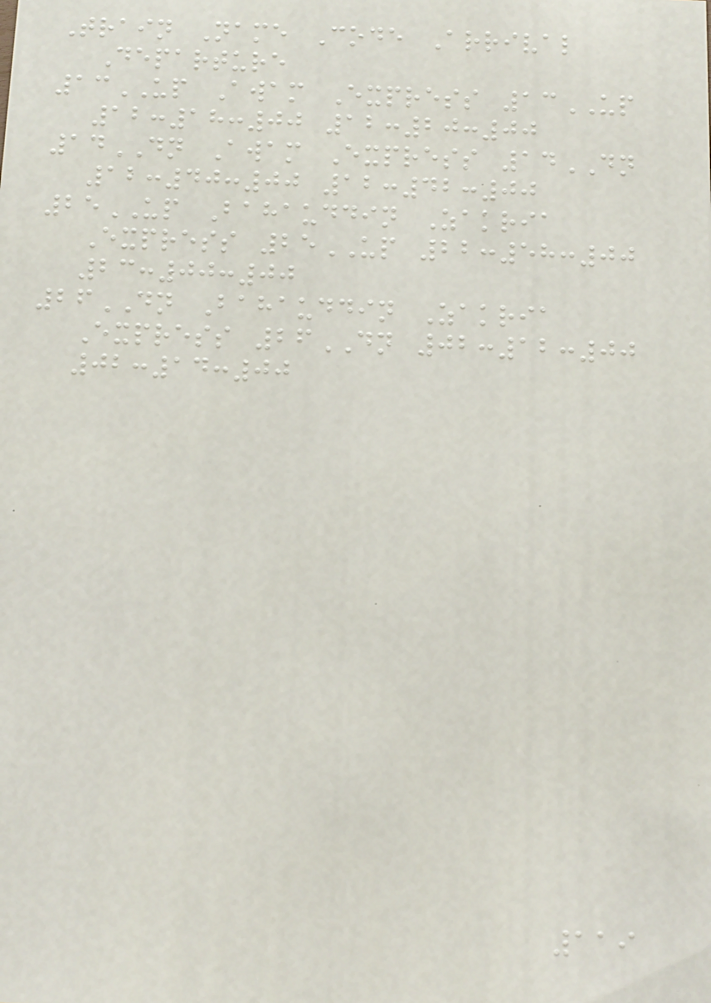Train Name Code Arrival
Departure
13UP Awam Express 13UP
12:18:00 12:20:00
14DN Awam Express 14DN
12:40:00 12:42:00
25UP Bahauddin Zakria
Express 25UP 22:58:00
23:00:00
26DN Bahauddin Zakria
Express 26DN 02:12:00
02:14:00
119
